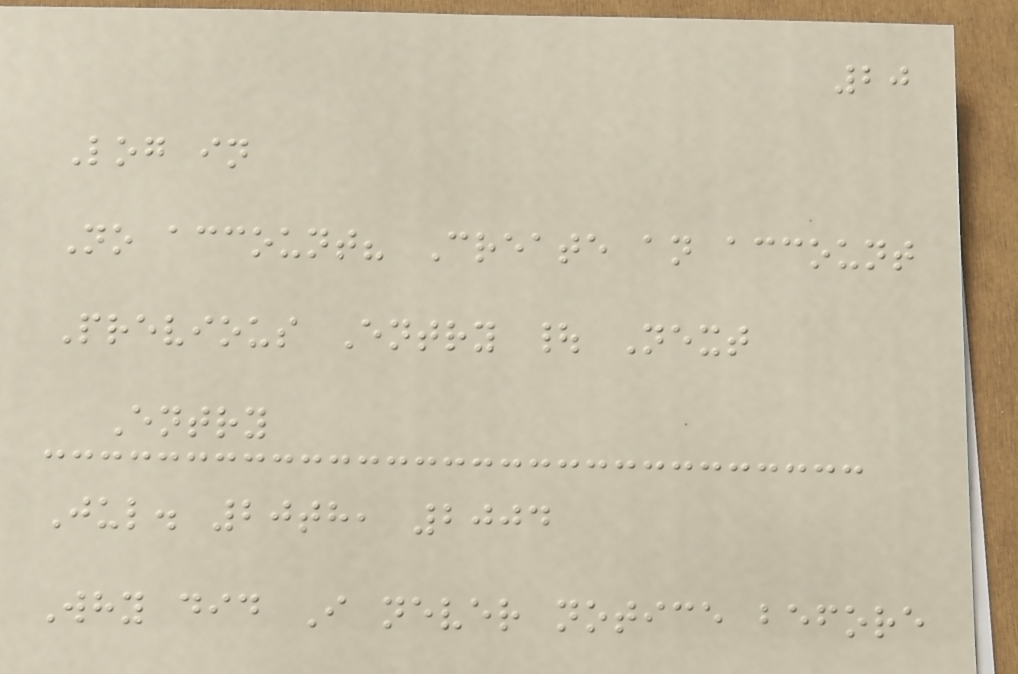20
Log in
No account? Create an account
Previous Entry | Next
Entry
Jul. 20th, 2004
Why did I never notice before
